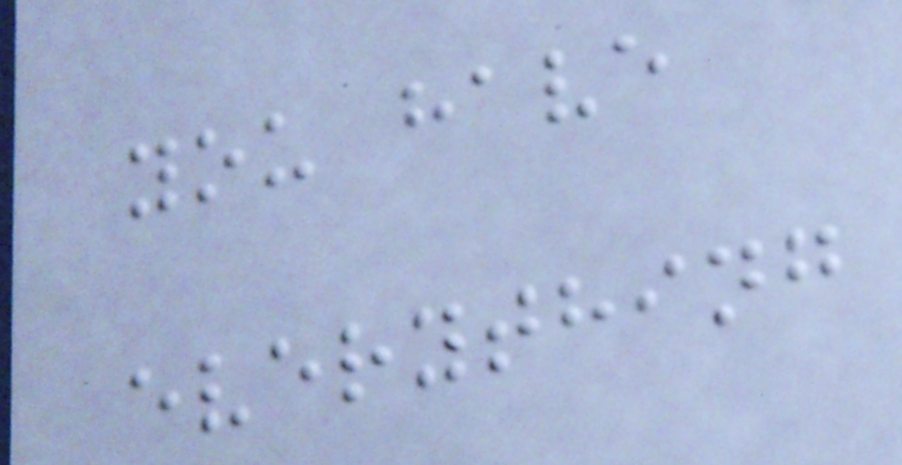you have
everything
